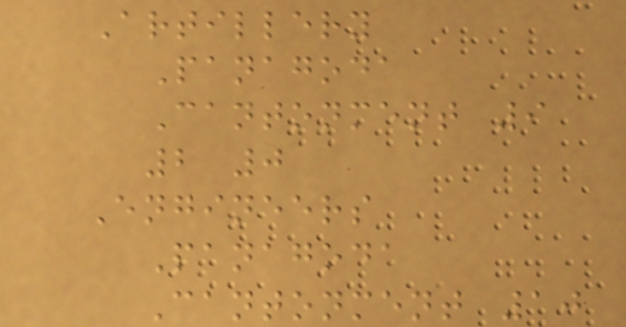Artillery
Panagoda
Cantonment 9
2 0
Engineers
Panagoda
Cantonment 10
